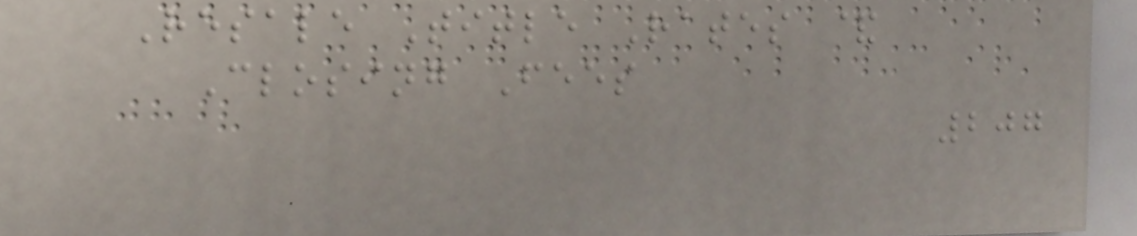Resale Title Rates &
Closing Fees
207
